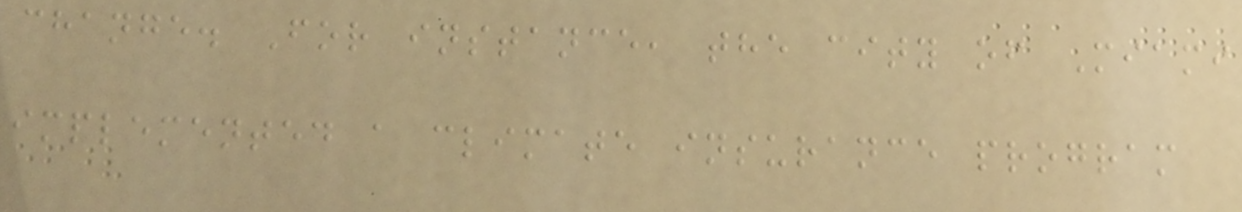change. For instance, the city of Miami
implemented a climate insurance program
